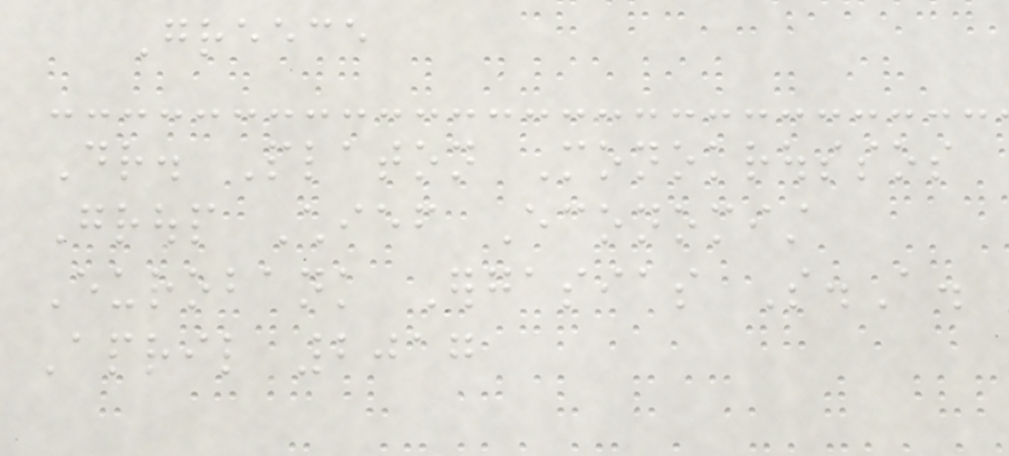Greece
Dr. Platon Monokroussos
Group Chief Economist
Eurobank Ergasias S.A.
April 2017
